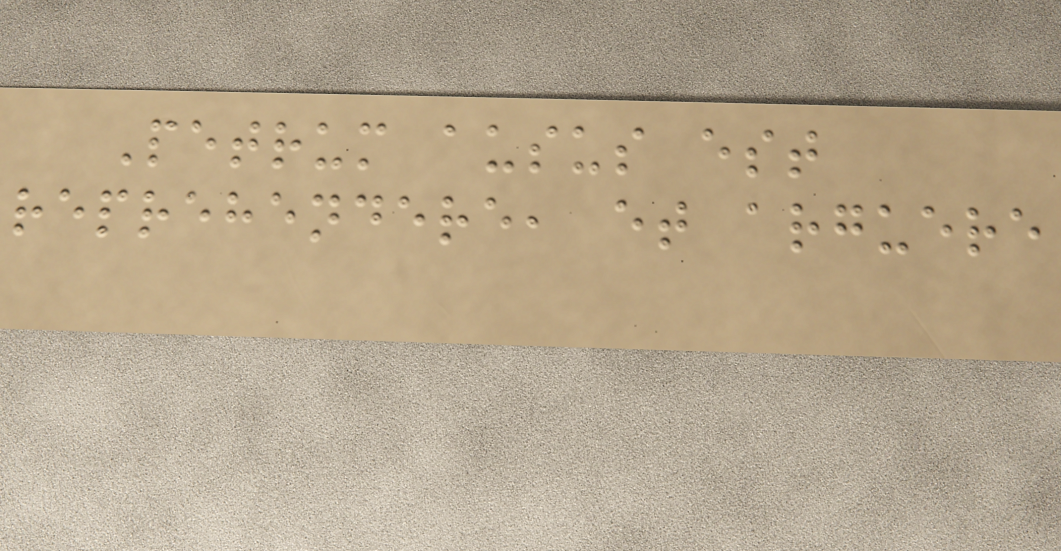Petrum ausus est
reprehendere, et arguere
